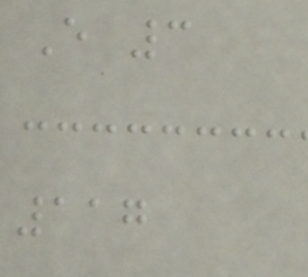E 3
117
